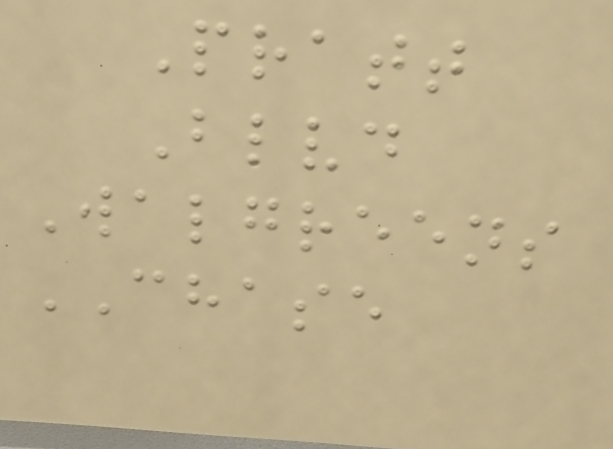Pratt
Blvd
Walgreens
CHASE
